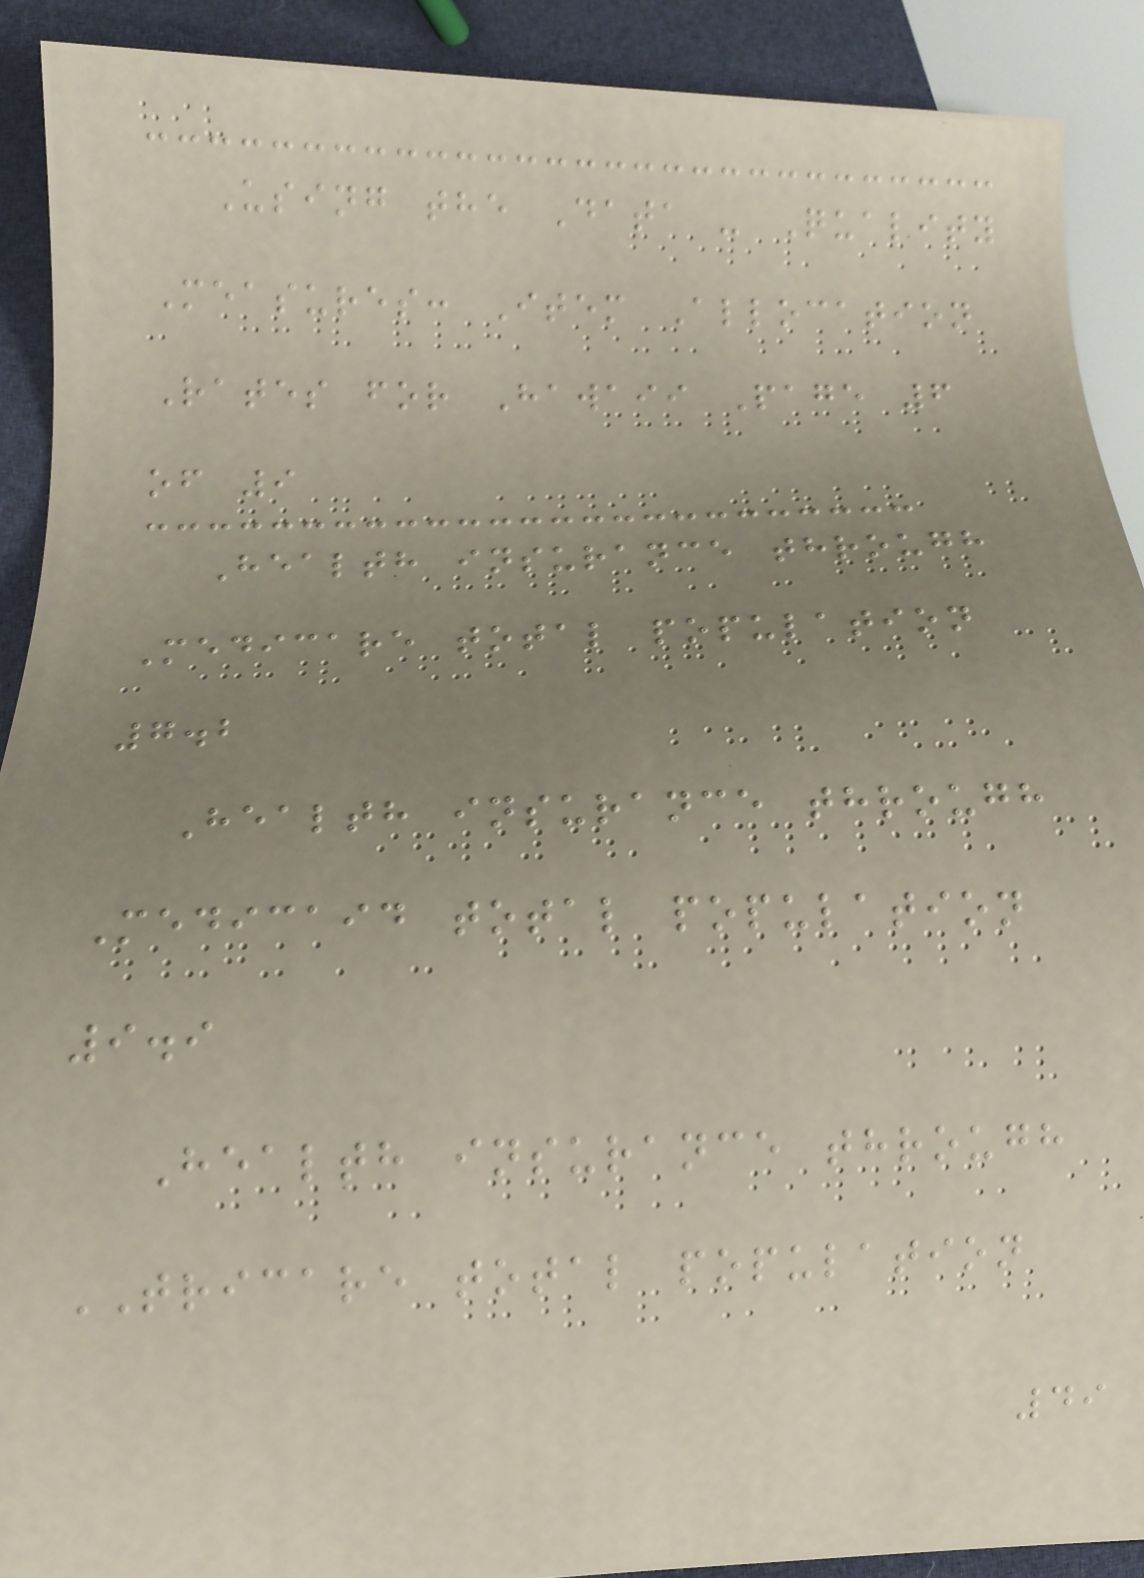Using the Data - Quality
Measures: Item Allocation
Rates for Hawaii Page 6
of 9
Health insurance through
Medicare total population
7.2
Health insurance through
Medicaid total population
9.9
Health insurance through
TRICARE total population
49
